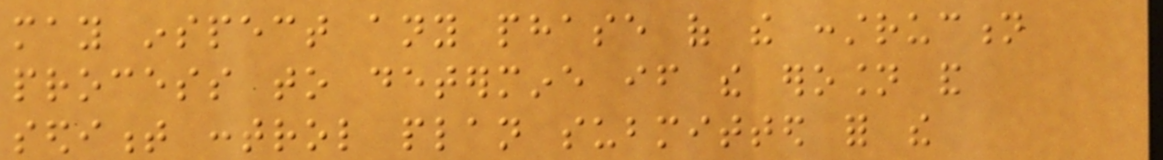may inspect any phase of the construction
process to determine if the erosion and
sediment control plan submitted for the
